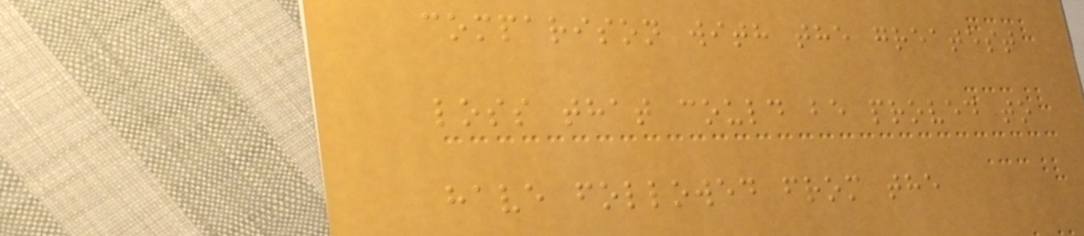comparison with the greatest
loss that could be proved to
have followed from the
